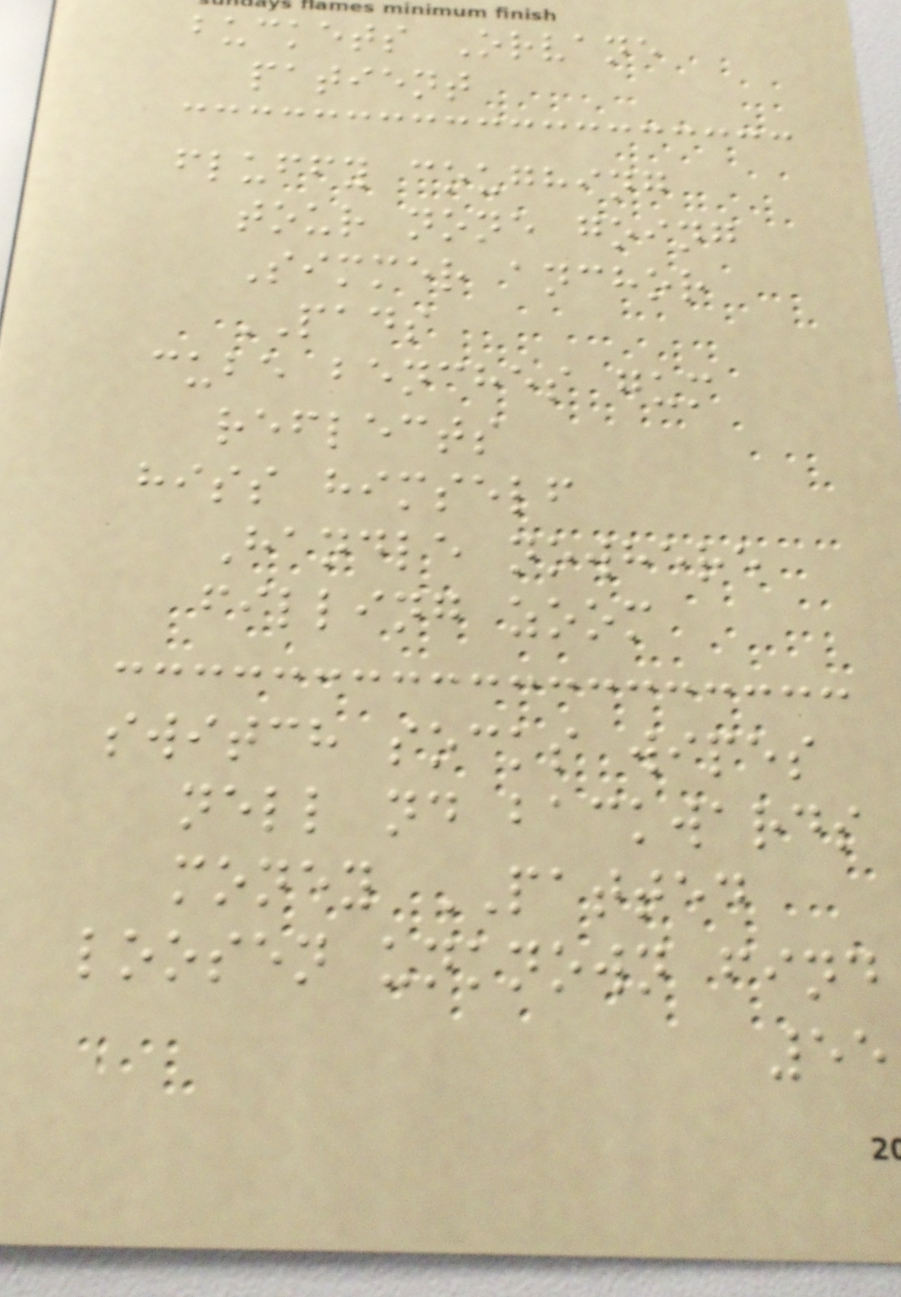buckets Orvane
patient
fluffy coughing
tour none going
Simmer anchor
PADS
cube benches gum
reflects
hiss himself
Handle nowhere
filling zoom
switch socks wipes
nell nd backwards
money PATTED
loosen unknown find
55
